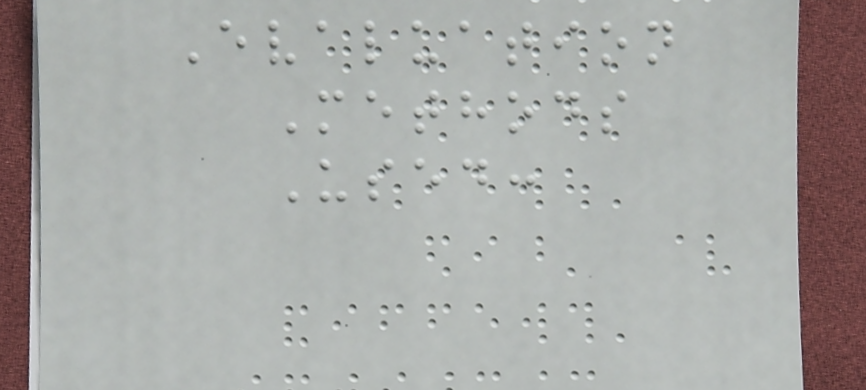Evaluation
Methods
Used:
